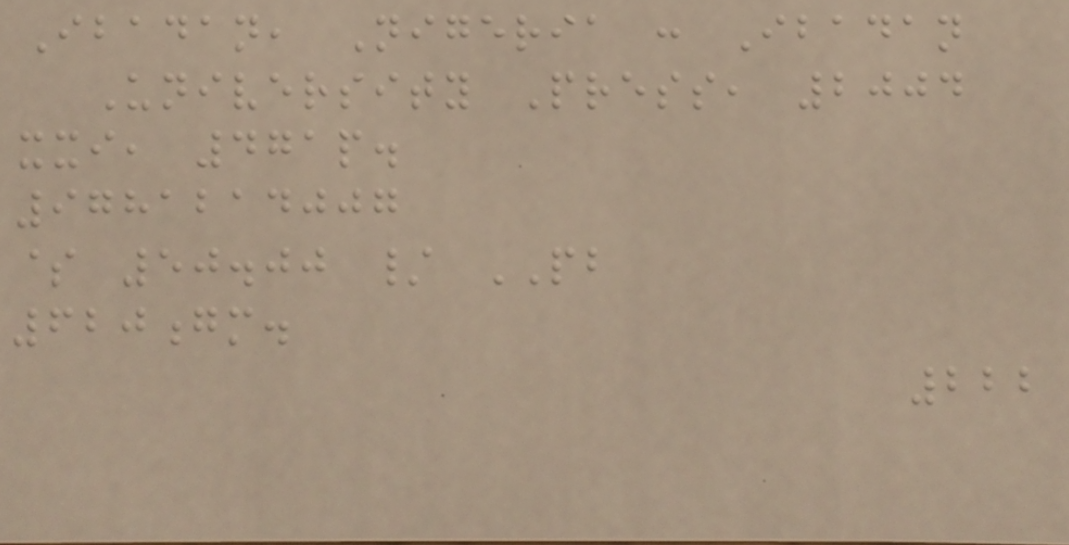Ibadan, Nigeria : Ibadan
University Press, 2004
xxi, 471p.
9781214007
$ 50.00 / PB
620gm.
222
